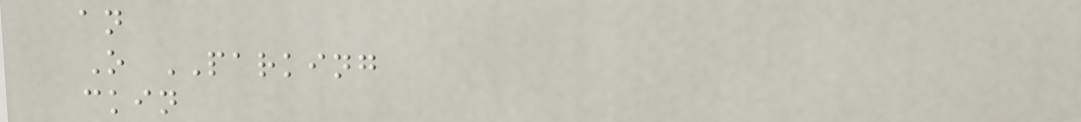an
O PARKING
ckin
